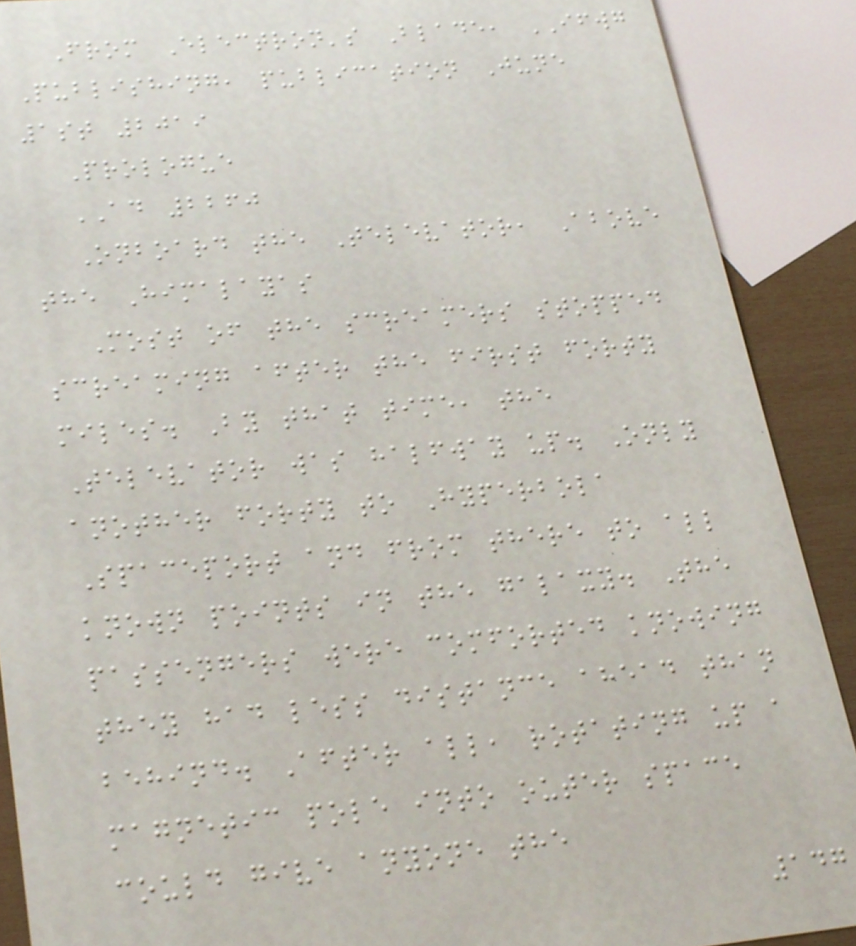From Electron's Blade, IFWG
Publishing, publication June
1st 2019
Prologue
AD 2260
Onboard the Televator, Above
the Himalayas
Most of the screamers stopped
screaming after the first forty
miles. By that time, the
Televator was halfway up. Only
another forty to Hyperbola
Spaceport and from there to all
known points in the galaxy. The
passengers were comforted knowing
they had less distance ahead than
behind. After all, rotating up a
magnetic pole into outer space
could give anyone the
147
